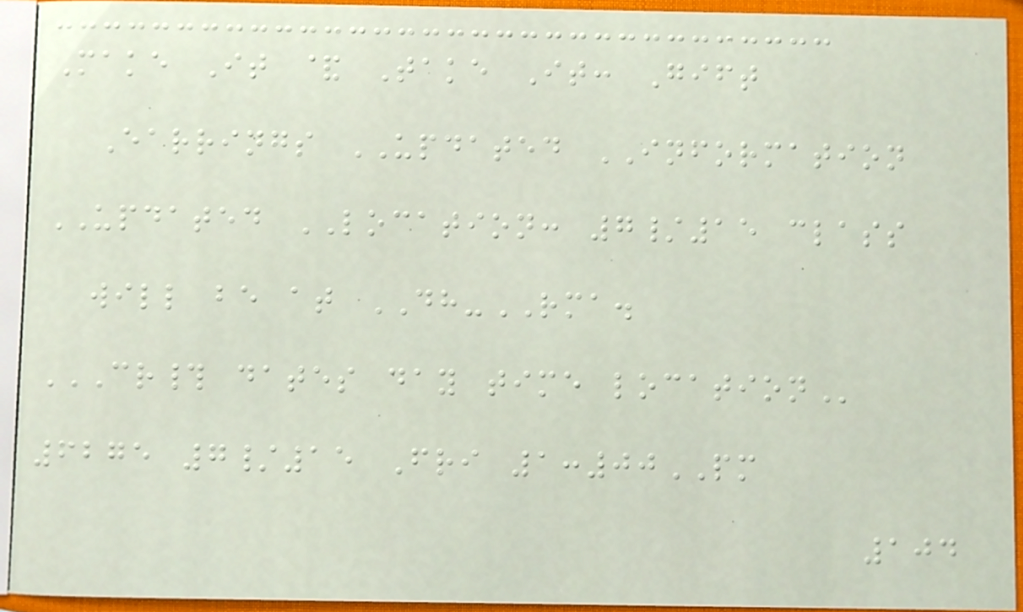Make It & Take It: Gift
Earrings UPDATED INFORMATION
UPDATED LOCATION: 7/15 class
will be at DH-RMA.
CR# DATES DAY TIME LOCATION
6275 7/15 Fri 1:00PM
104
